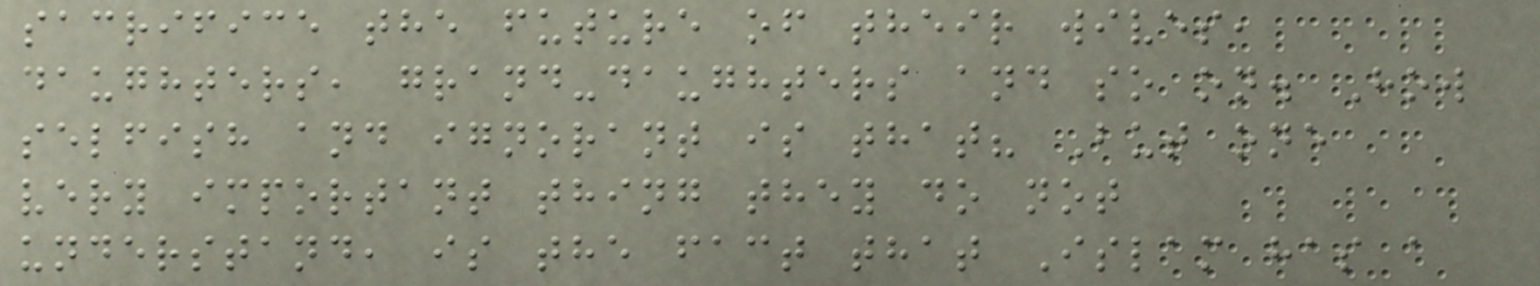sacrifice the future of their wives,
daughters, grand-daughters and so on. How
selfish and ignorant is that? But one
very important thing they do not
understand, is the fact that Islam has a
